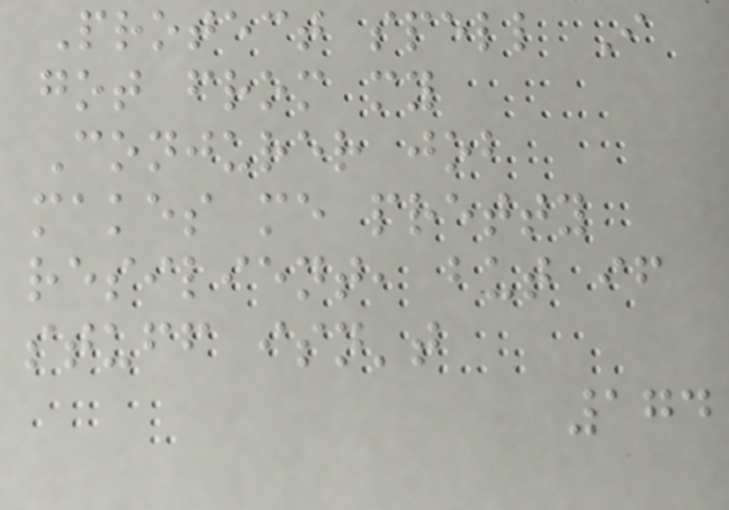Protect spell I
got from my
Conjurer job
makes me pretty
resilient, but if
stuff isn't
174
